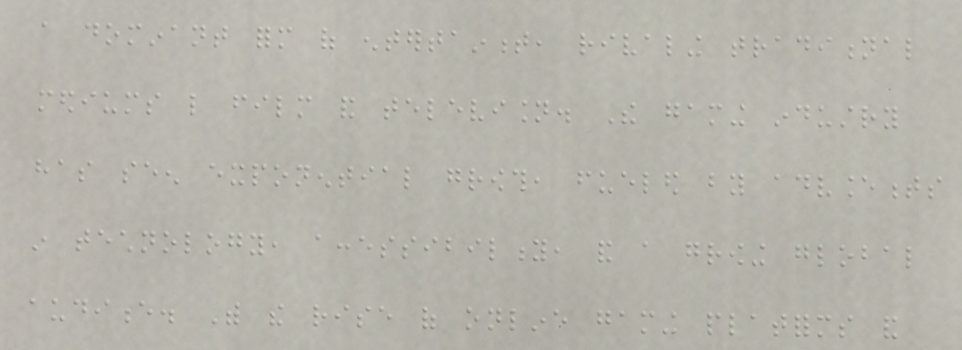a dominant form of entertainment, rivaling traditional
mediums like film and television. The gaming industry
has seen exponential growth, fueled by advancements
in technology, accessibility, and a growing global
audience. With the rise of online gaming platforms and
